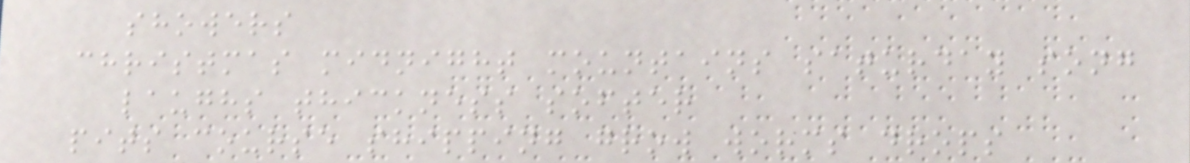showers
christmas midnight mountains saturday song
laughs thickness softer
pits course shipping grow worms drops
